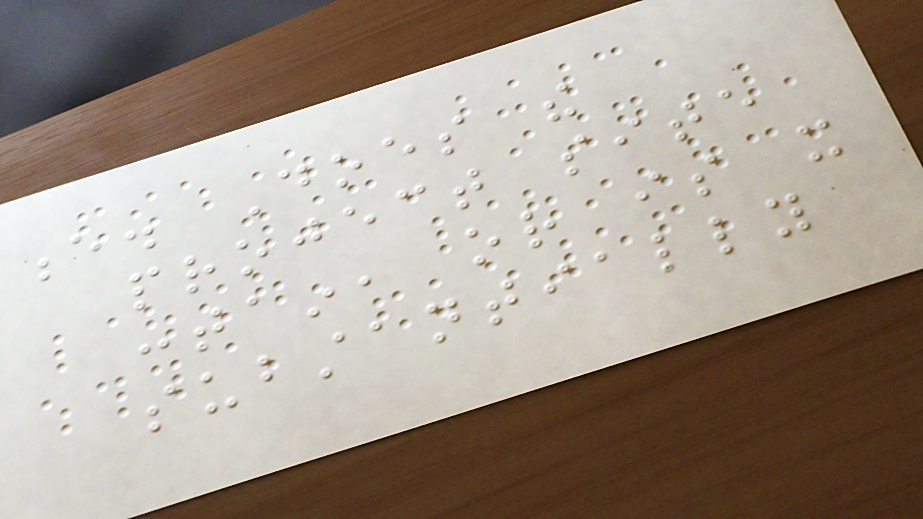e. Does the
project site
contain, or is it
substantially
